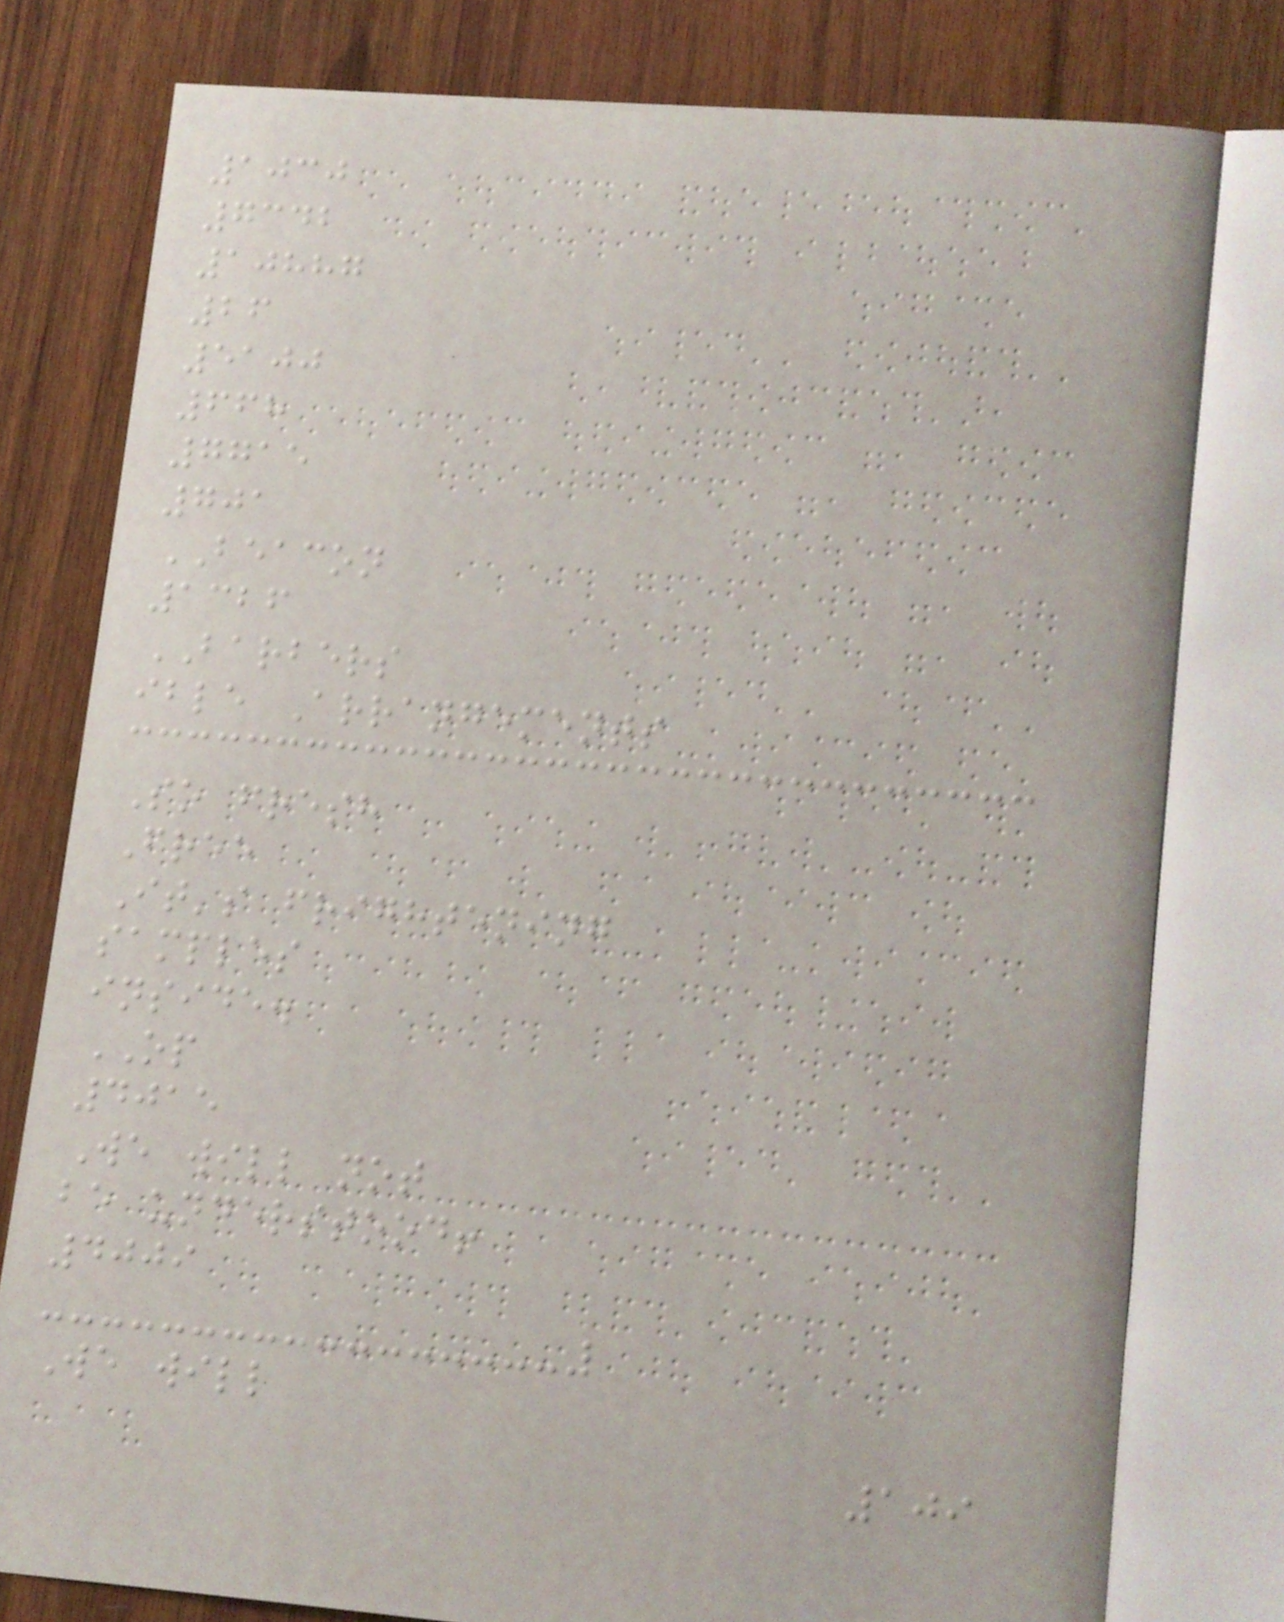1030
7342
10887
26
5100
668
7715
701
BEACON
1326
BARBERS
ible Arrangements
So fresh
Free
It's frightening
samples
inside.
OP
4015
We will not
be understood!
4009
We will
109
